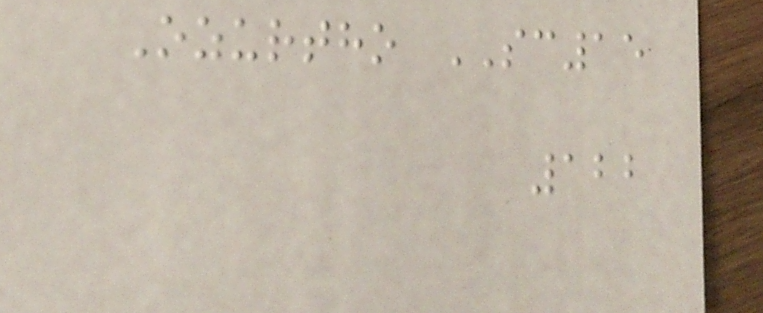Ozurtho SC15
122
